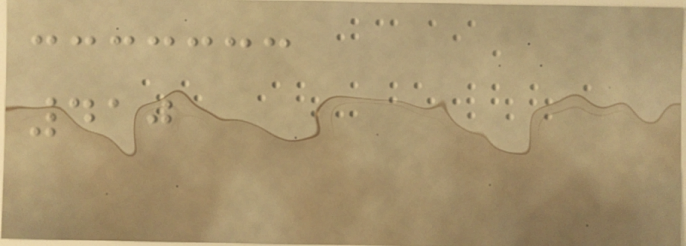410
